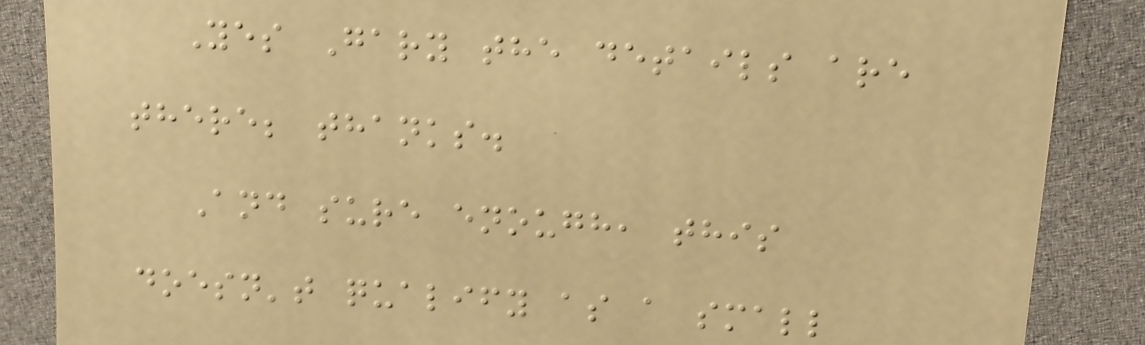Yes Gary the details are
there; thanks.
And sure enough, this
doesn't qualify as a small
